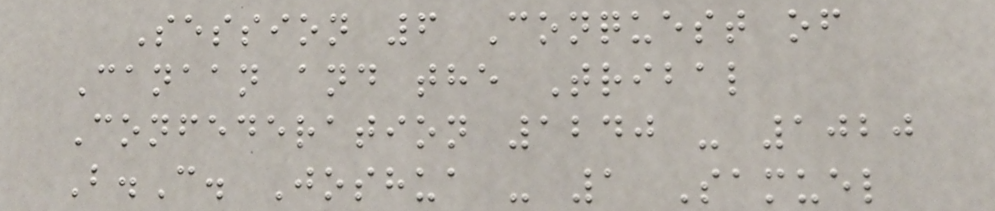Session 6 Conquest of
Canaan and the Tribal
Confederation 1240 - 1020
B.C. Joshua - 1 Samuel
